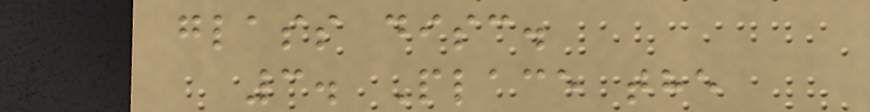glass disc.
3. Place the
